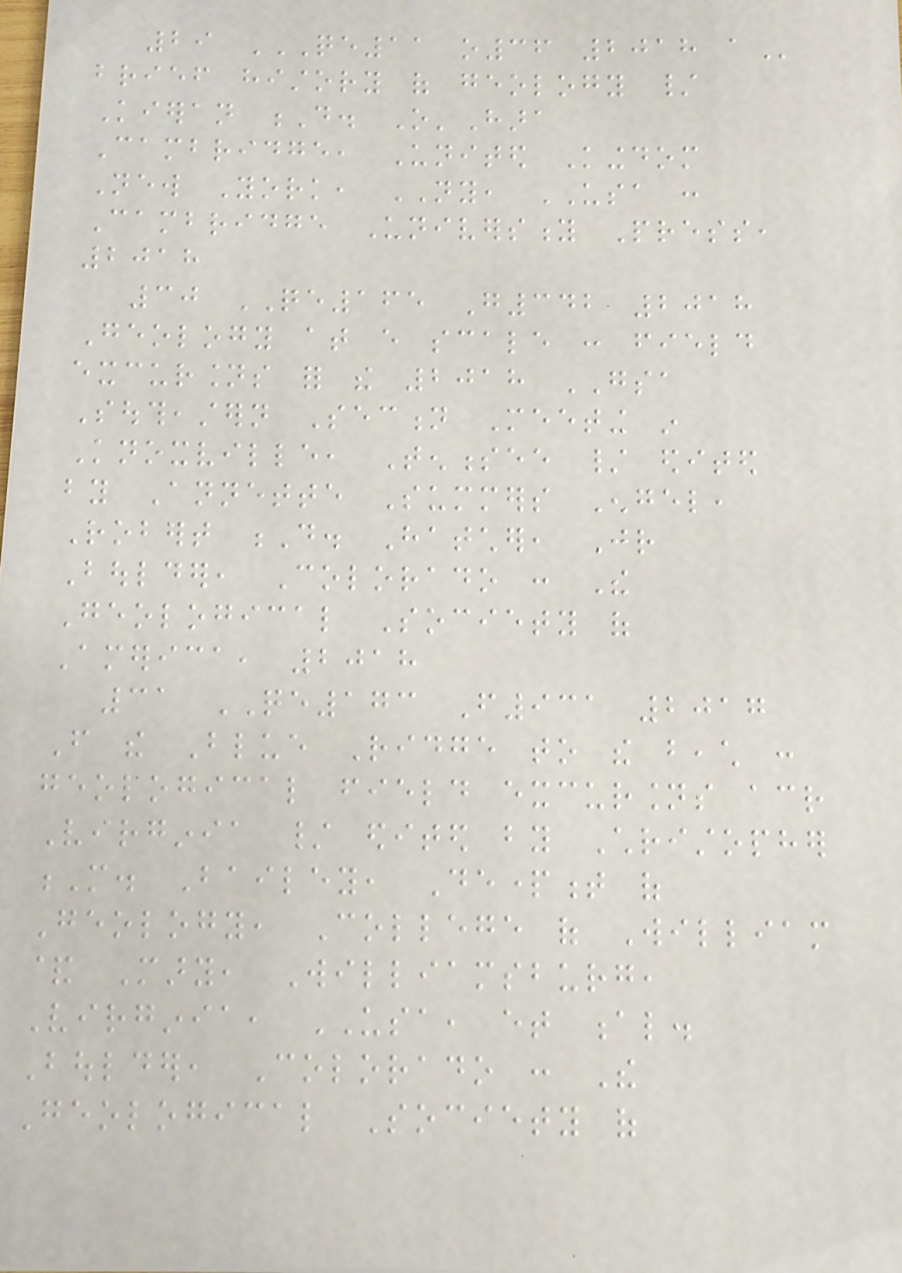29 QE11 O36 2018 A
brief history of geology /
Kieran D. O'Hara
Cambridge, United Kingdom
New York, NY, USA :
Cambridge University Press,
2018
30 QE165 G342 2018
Geology at every scale : field
excursions for the 2018 GSA
Southeastern Section Meeting in
Knoxville, Tennessee / edited
by Annette Summers Engel,
Robert D. Hatcher, Jr
Boulder, Colorado : The
Geological Society of
America, 2018
31 QE173 F931 2017
From the Blue Ridge to the beach :
geological field excursions across
Virginia / edited by Christopher
M. Bailey, Department of
Geology, College of William
& Mary, Williamsburg,
Virginia, USA, et al.
Boulder, Colorado : The
Geological Society of
